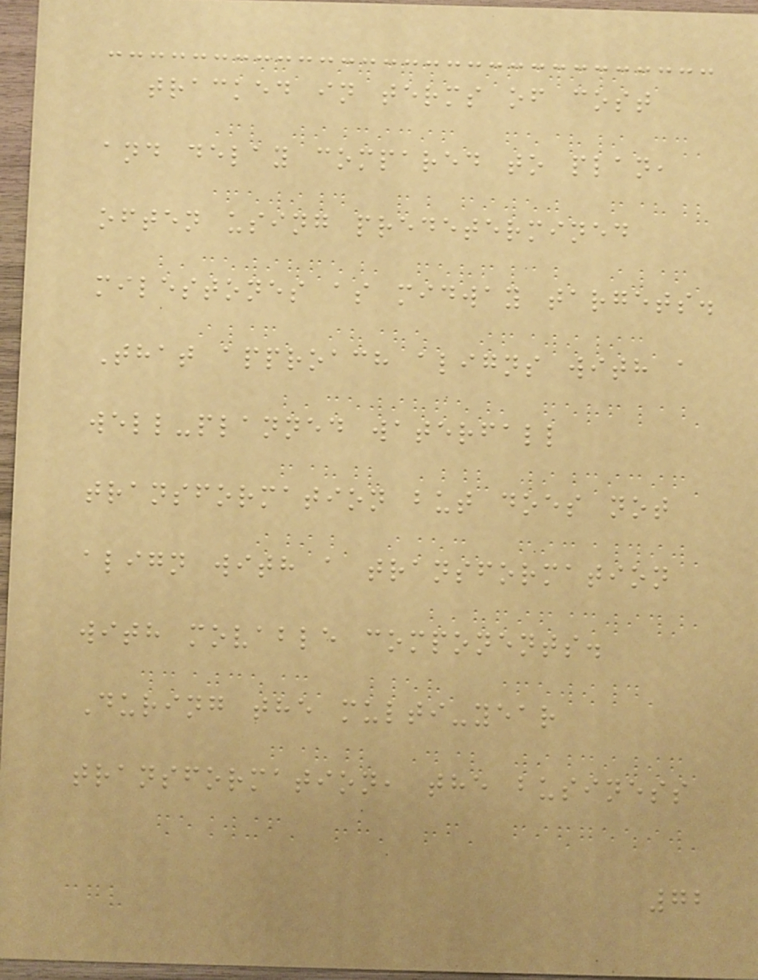tracked in terms of cost
and delay compared to plan,
often using predetermined
milestones as midway targets.
That approach aligns with a
well-planned waterfall
transformation but does not
align with a transformation
with movable components.
During the multi-year
transformation, the business
72
